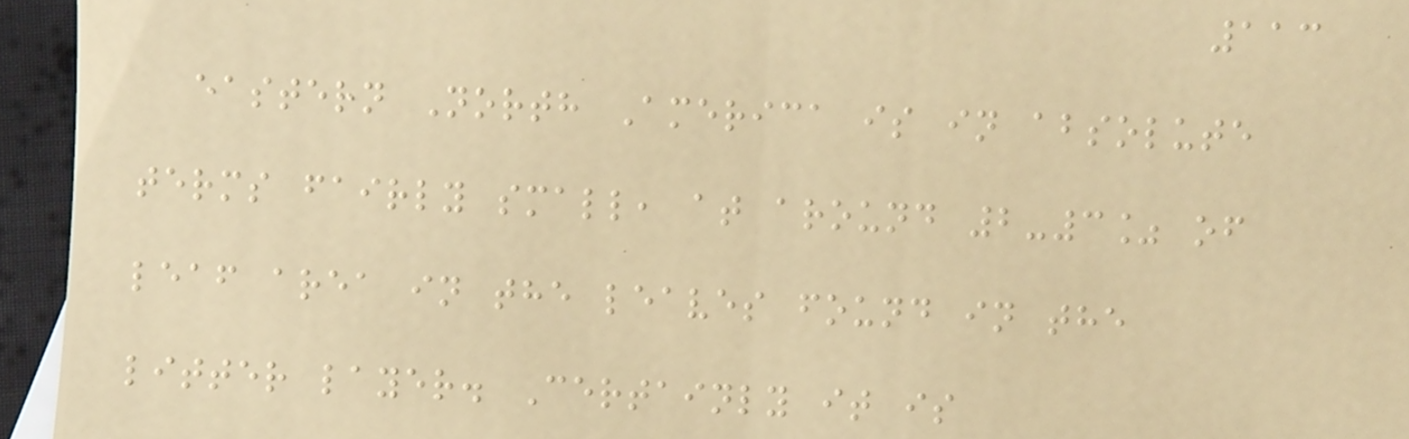113
eastern North America is in absolute
terms fairly small, at around 2-3% of
leaf area in the leaves found in the
litter layer. Certainly it is
